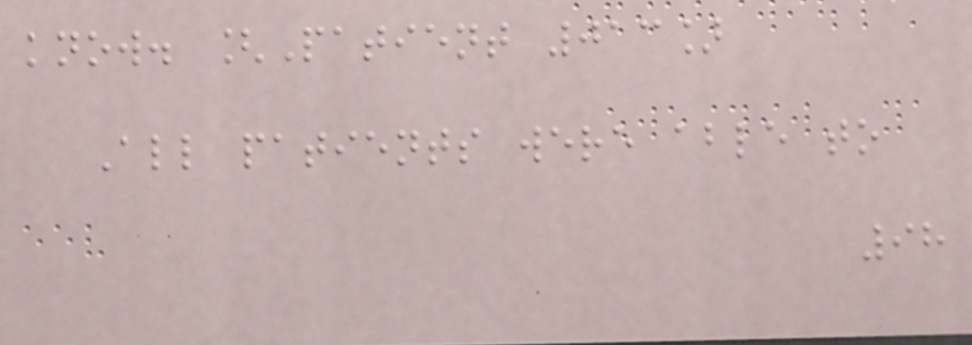know. [Patient 013]
All patients were able to
98
